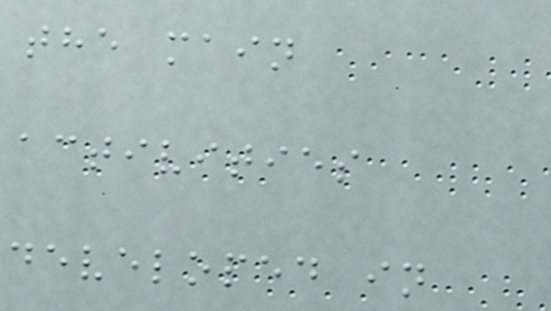the main
activities
developed in
